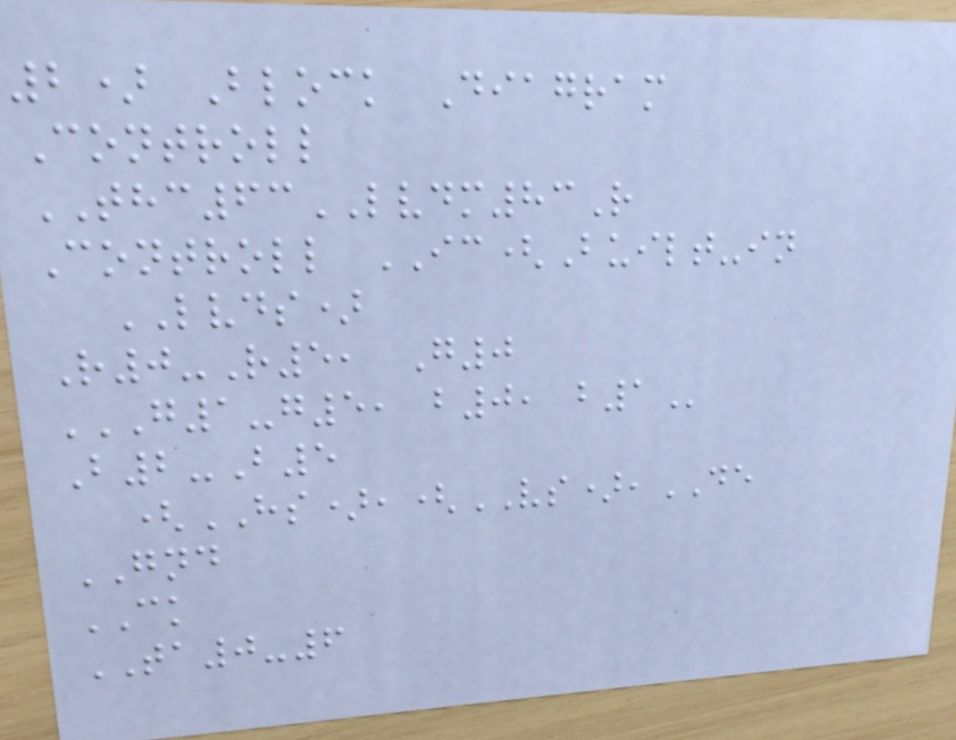2) Block Diagram
Controll
THC63LVDM83R
Controll IC(Built-in
LVDS)
R0-R5, G0
G1-G5, B0, B1
B2-B5
(HS),(VS),DE
GND
CK
TA0-6
